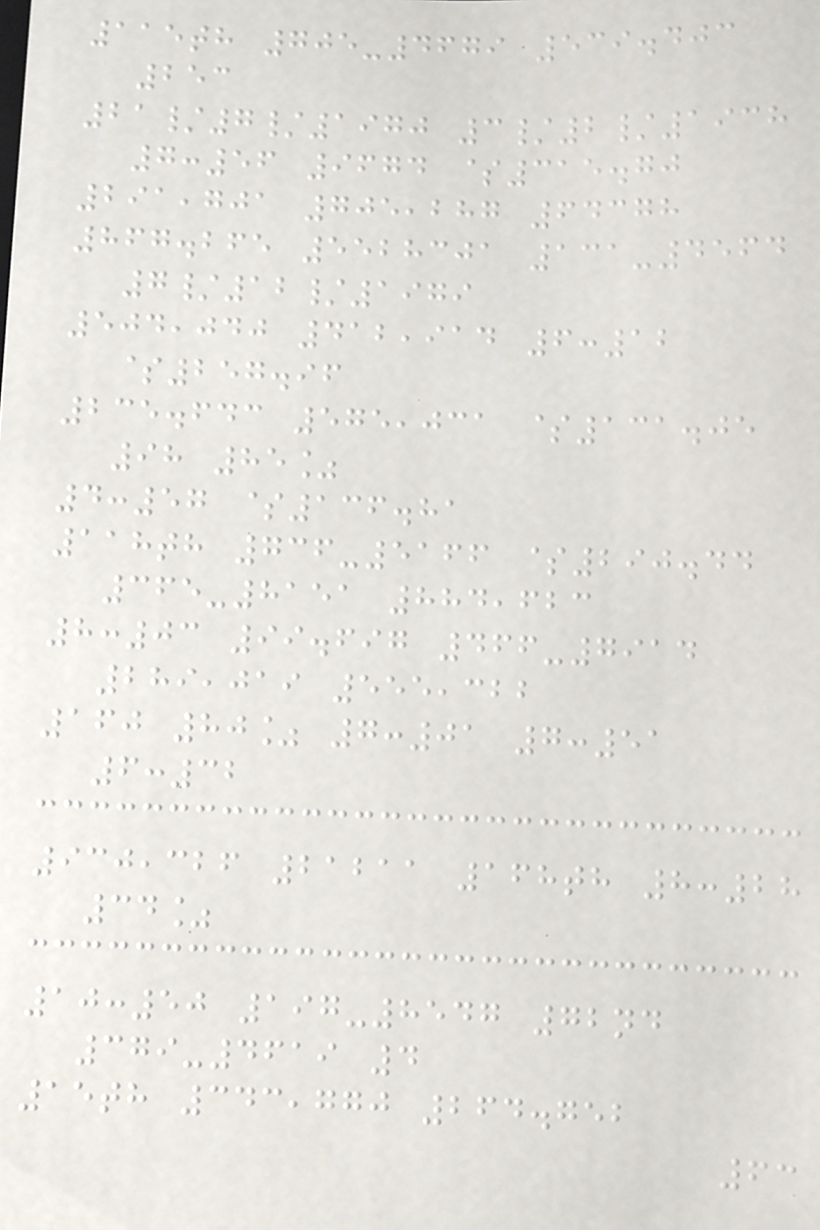115th 705-4679 539.403
253
21/7/1970 3/2/1938
7:56 9674 $315.70
291,701 705,287 64378
867.265 5528301 131-4564
7/12/1979
504,040 412,914 6:12
$257.96
235.643 575,031 $131.05
98 85%
4:57 $136.81
118th 736-5166 $290.44
365-8151 884,623
8:03 99.697 466-7914
289,019 555,322
160 80% 7:01 7:51
6:32
930,326 21211 168th 8:28
34%
10:50 197-8547 72nd
379-4619 4
15th 343,770 264.752
63
